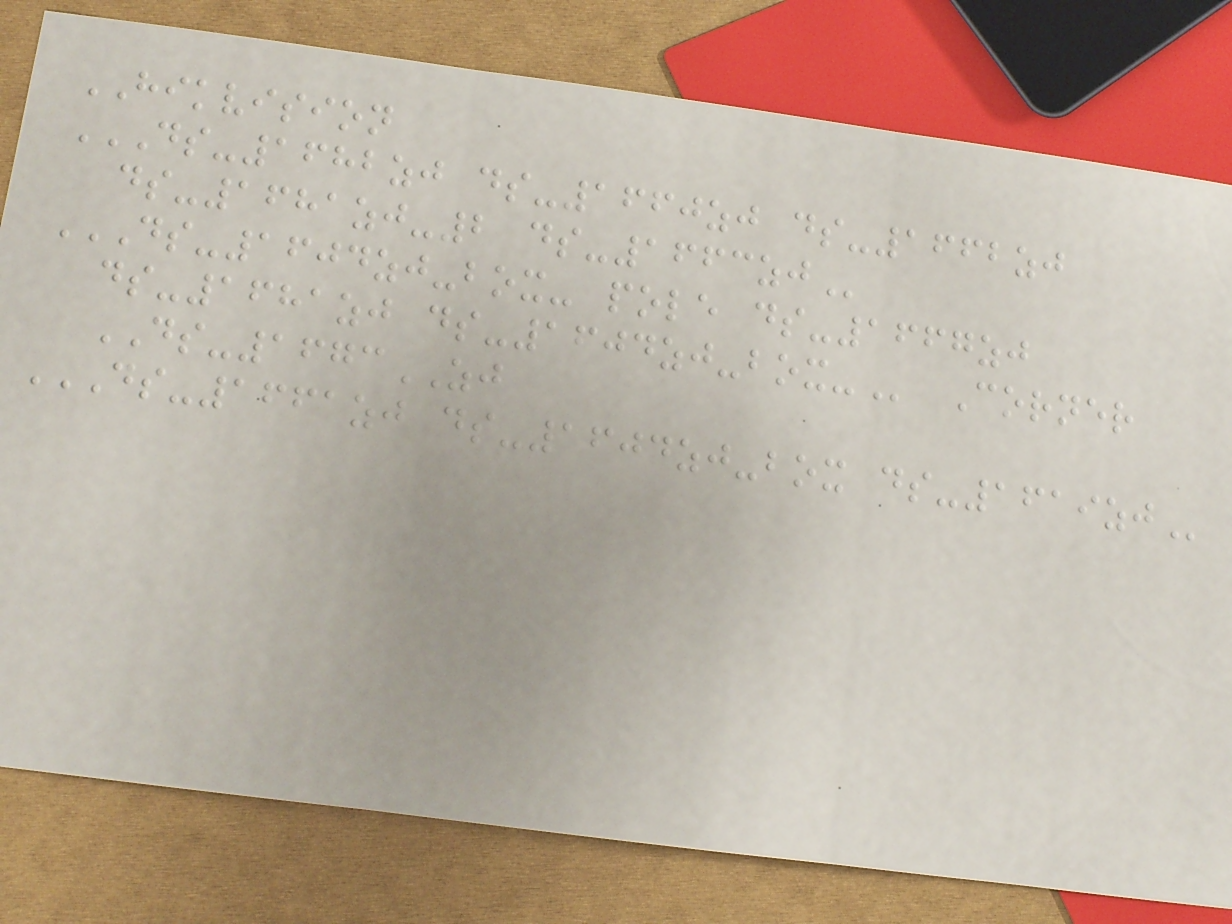HIKVISION
DS-1682ZJ DS-1660ZJ DS-1662ZJ
DS-1681ZJ-2 DS-1663ZJ
DS-1604ZJ-BOX- POLE DS-1667ZJ
DS-1681ZJ DS-1604ZJ-BOX- Corner
DS-1673ZJ
DS-1661ZJ DS-1604ZJ-BOX DS-1619ZJ
